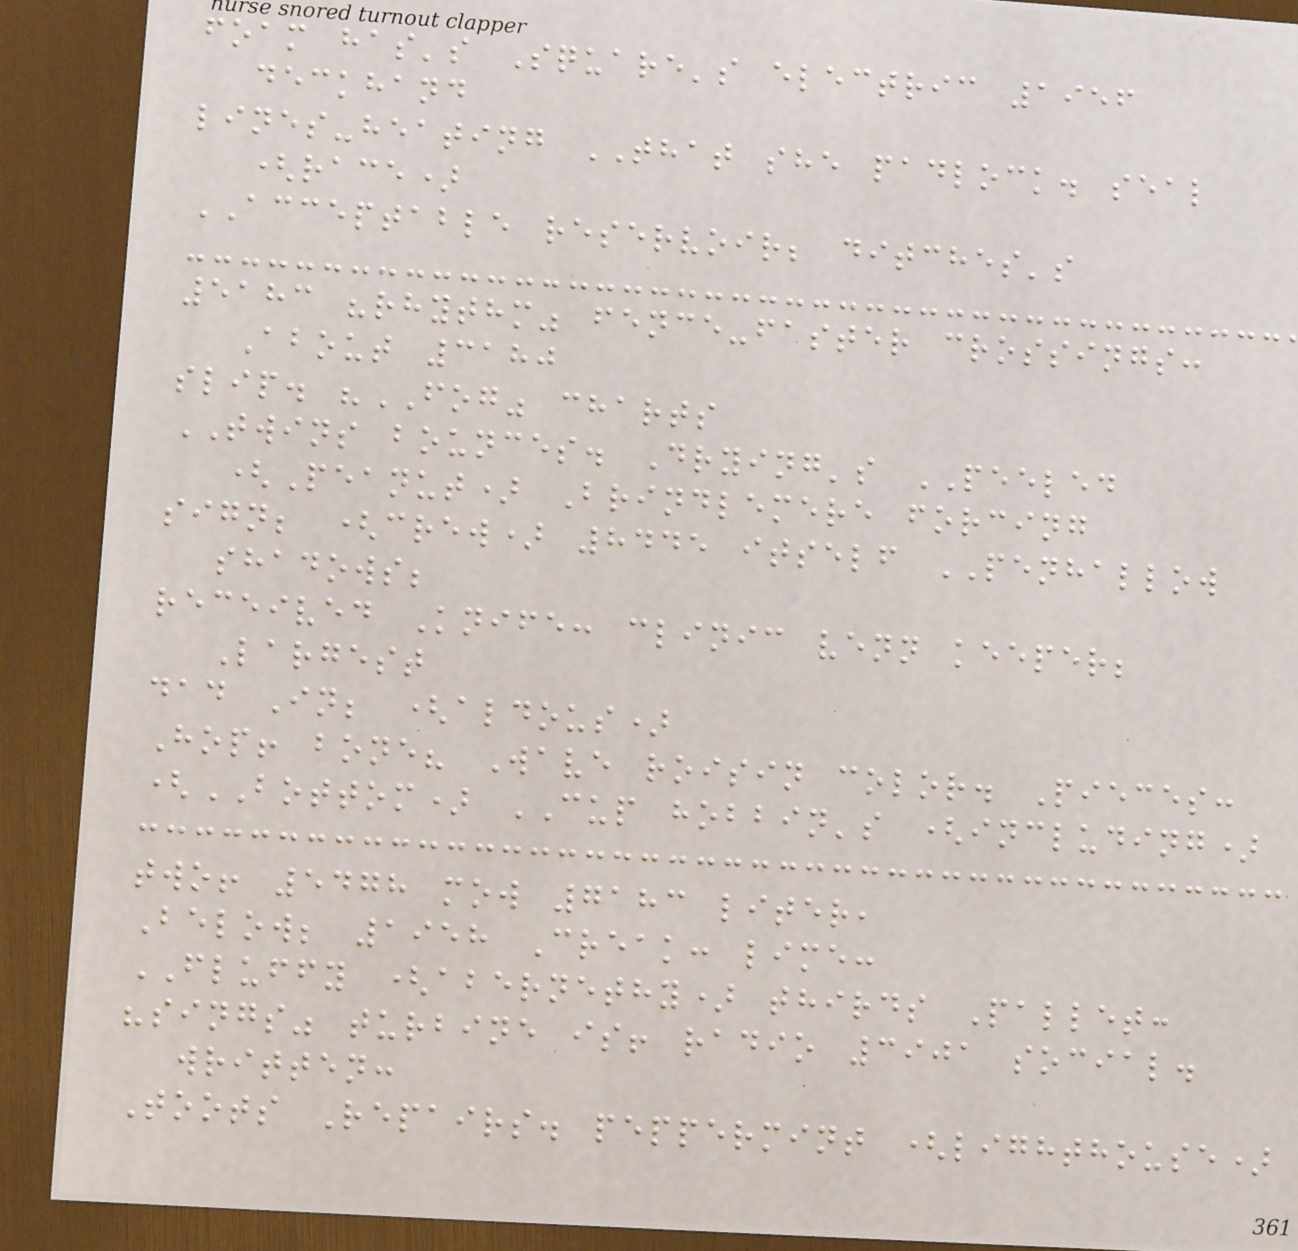foam has's Square's electric 1956
deckhand
lines-heating THAT she padlock. seal
(race)
ACCEPTABLE reservoir; ditches's
5183 "rhythm" fence-faster crossings:
About 3180
slip. "FOG" charts
TWINS bounces. Drying's PEELED
(Peanut) Brindlemere forcing
sign; (crew) 8445 itself PENHALLOW
shadows;
received Knife: clinic venn keeper;
Largest
dad In; (aldous)
Hop! bone? Wave roisin color. Pieces:
(BOTTOM) CUP hobbin's (including)
two! 5478 mow 7183 liter,
Below; 1958 Creak: lime:
FLUFFY (abernethy) thirds Pallet:
"sings" turbine is! radio 3901 social.
written:
Toots Repairs. peppermint (lighthouse)
